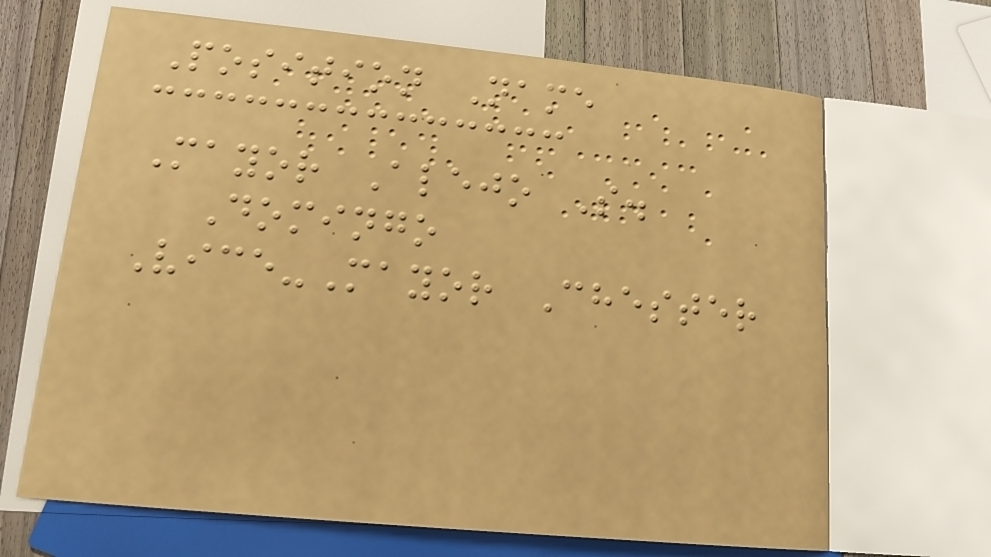Position Name
Mayor Alejo S.
Domingo
Vice-Mayor Chester
